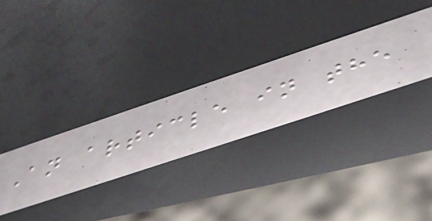An article in the
